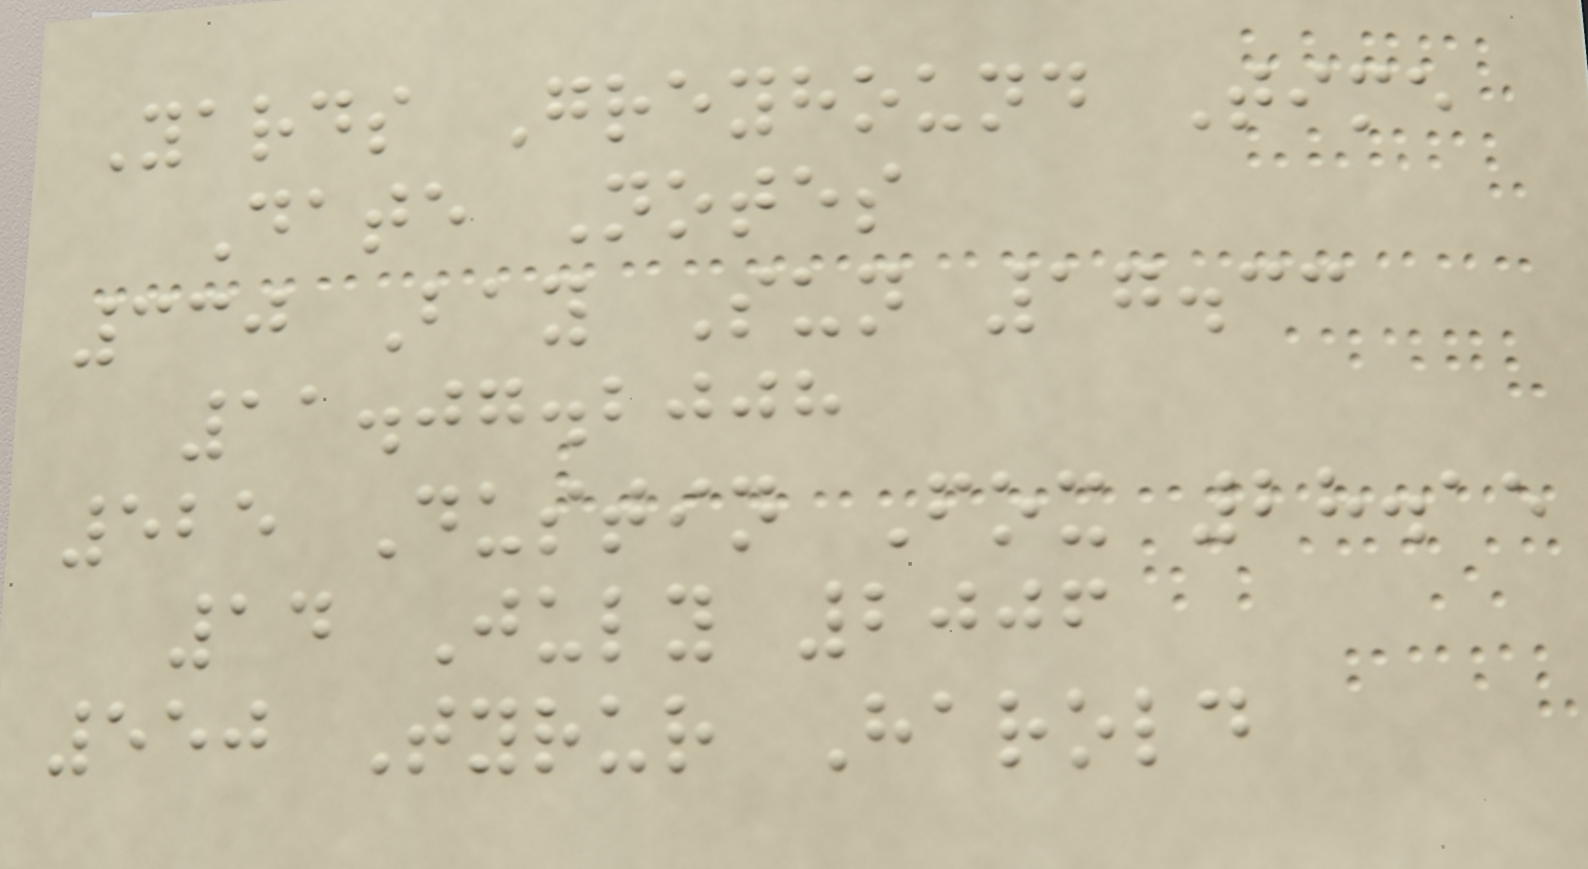Yards Greyhound Time
Date Notes
330 Bay Sun 17.33
11.07.2008
525 Dustin Fox 28.15
14 July 2006
550 Tyrur Harold
